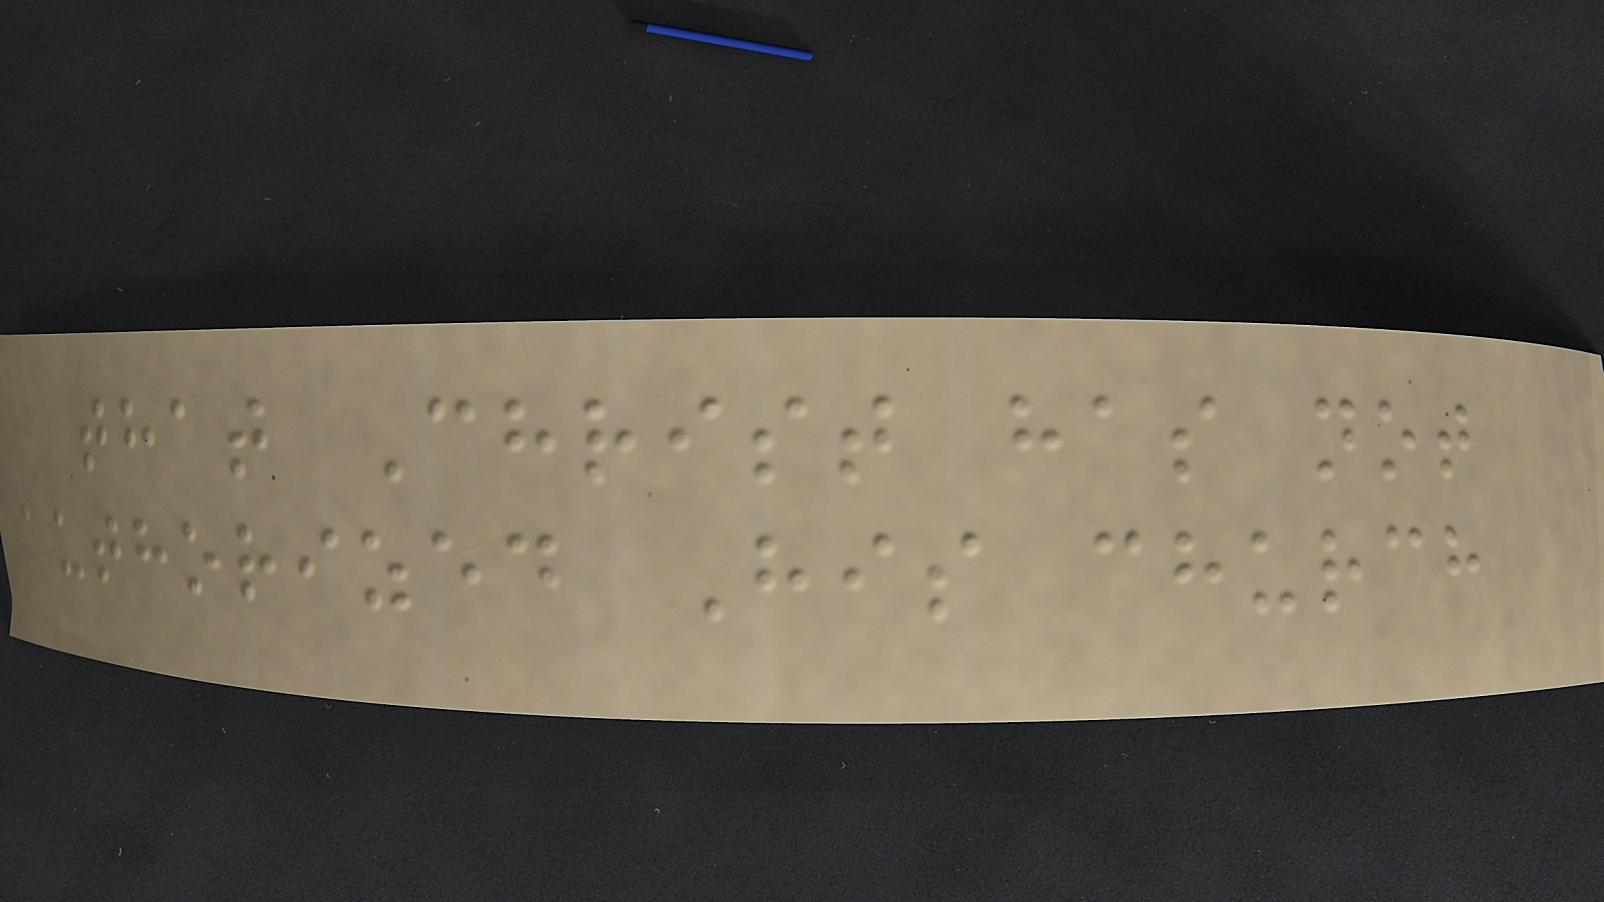that Christ has not
authorized His church
